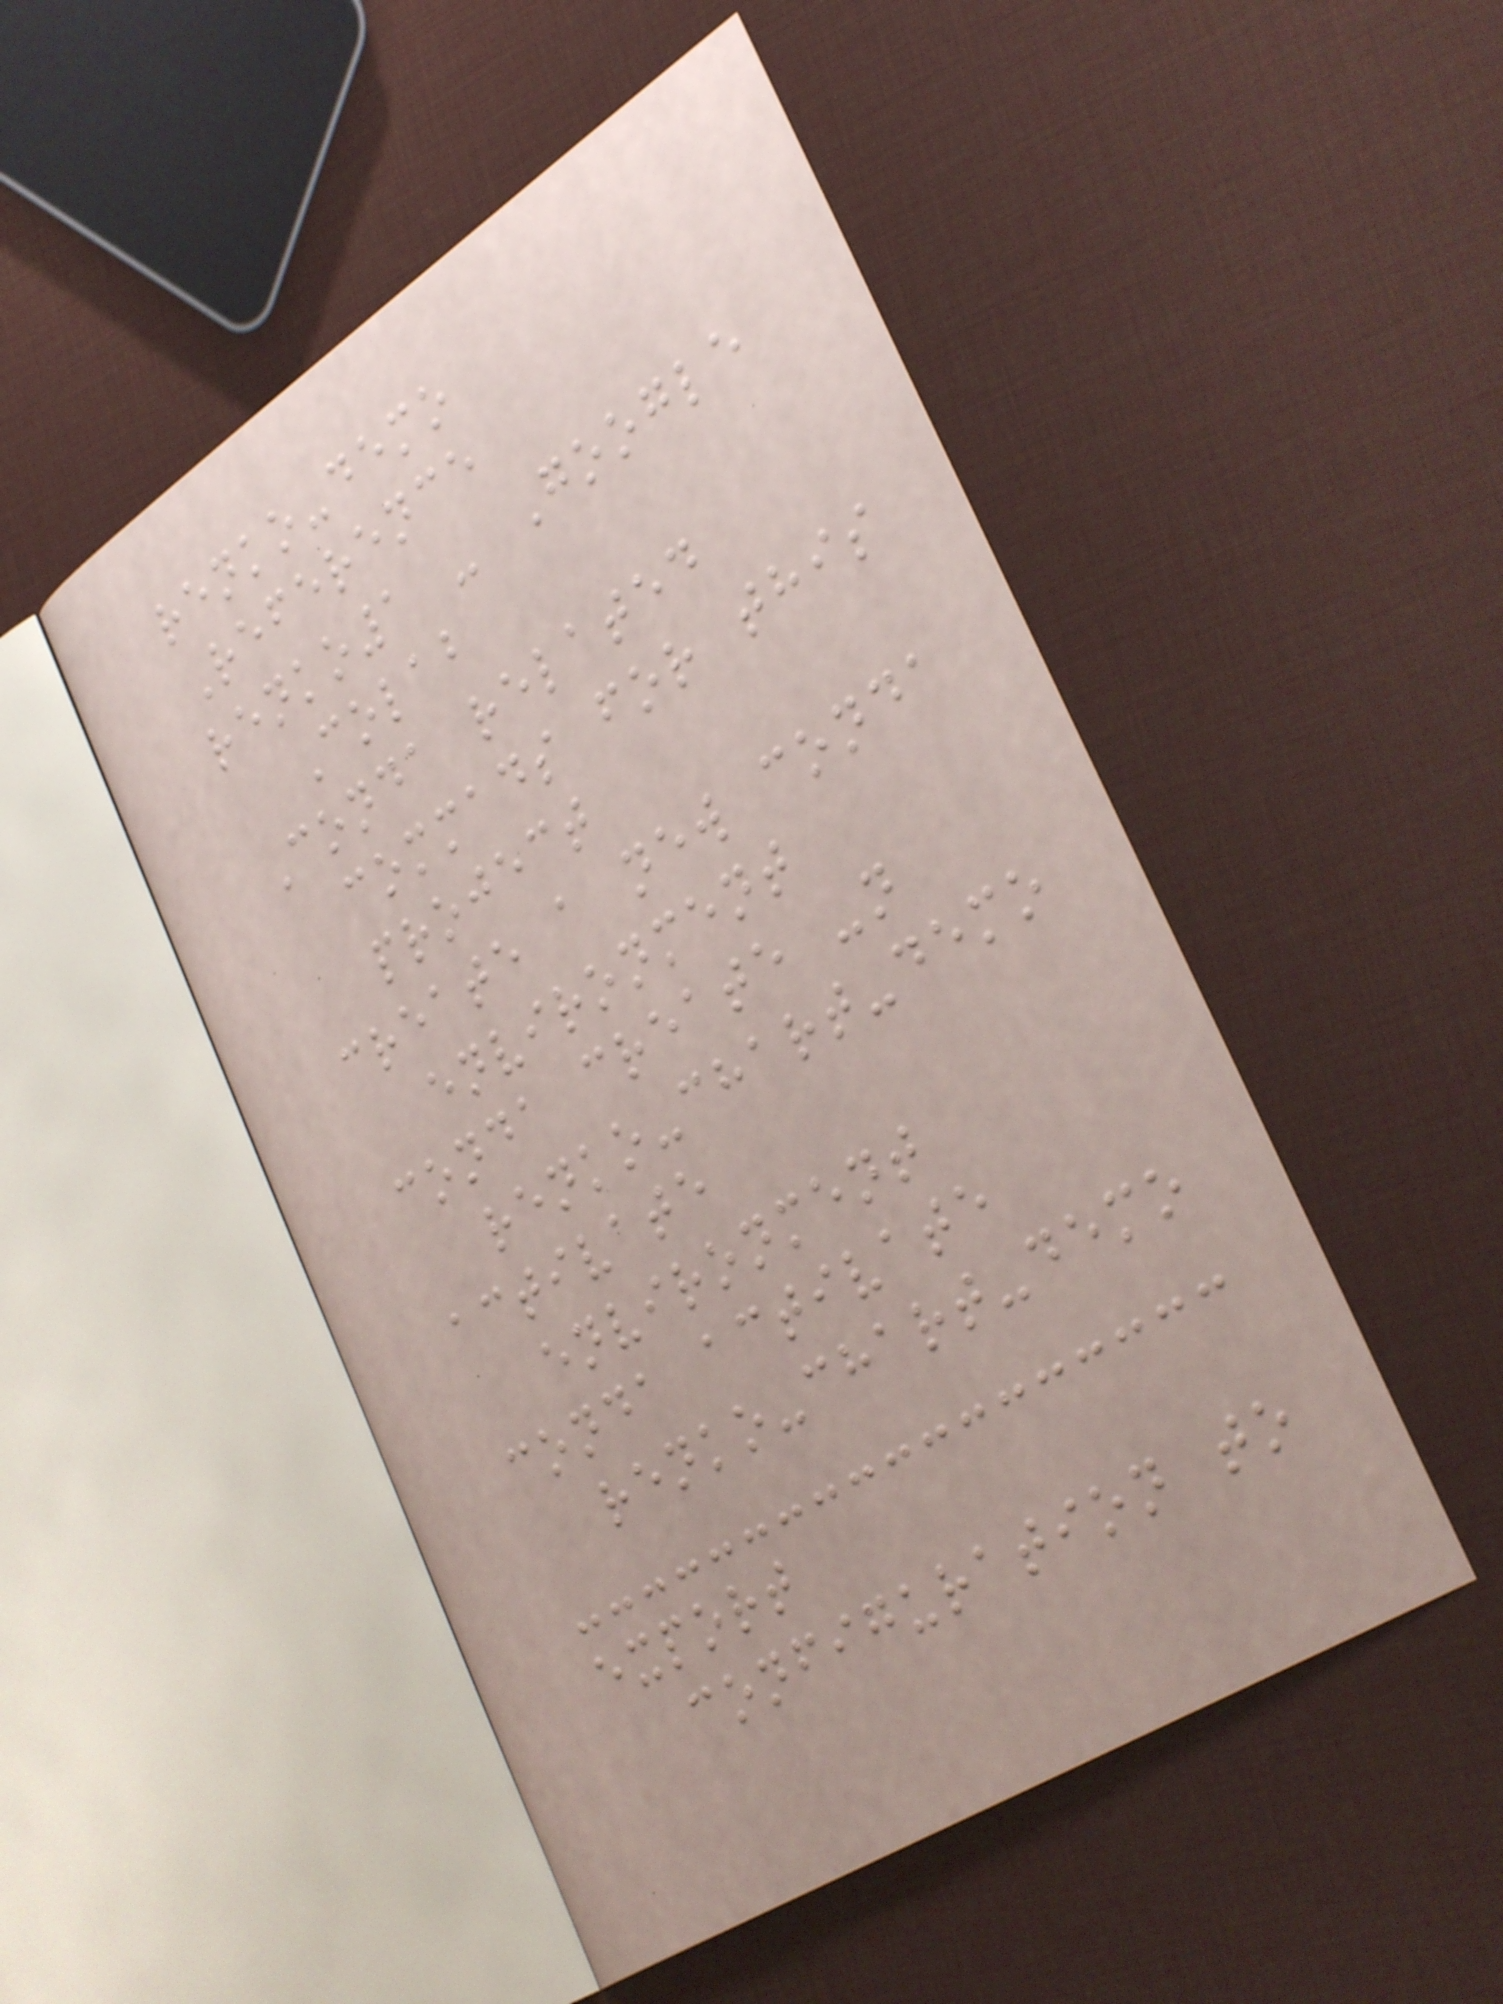renko-demo
Reference
renko1 - Google
Colab
Conda related
commads for this
project
create a new conda
environment
conda create -n
renko-chart-demo
activate
environment
conda activate
renko-chart-demo
export
configuration to
